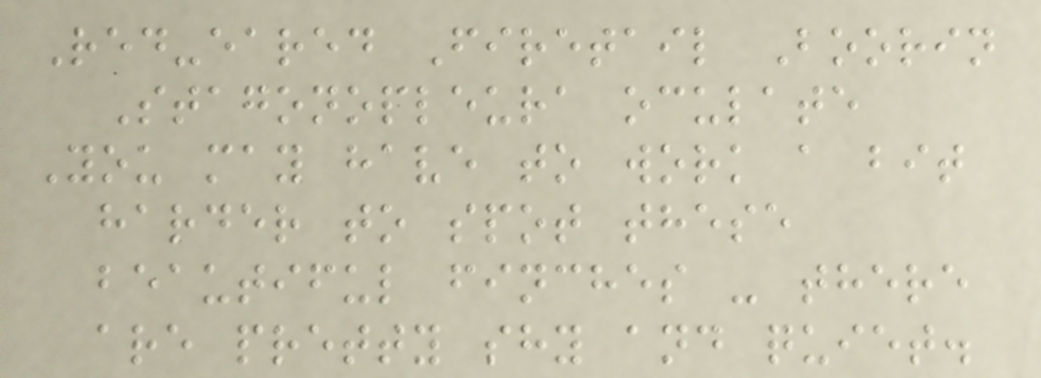Red-eared Firetail Boorin
Stagonopleura oculate
You may have to work a bit
harder to spot these
beautiful finches - there
are pretty shy and quiet.
